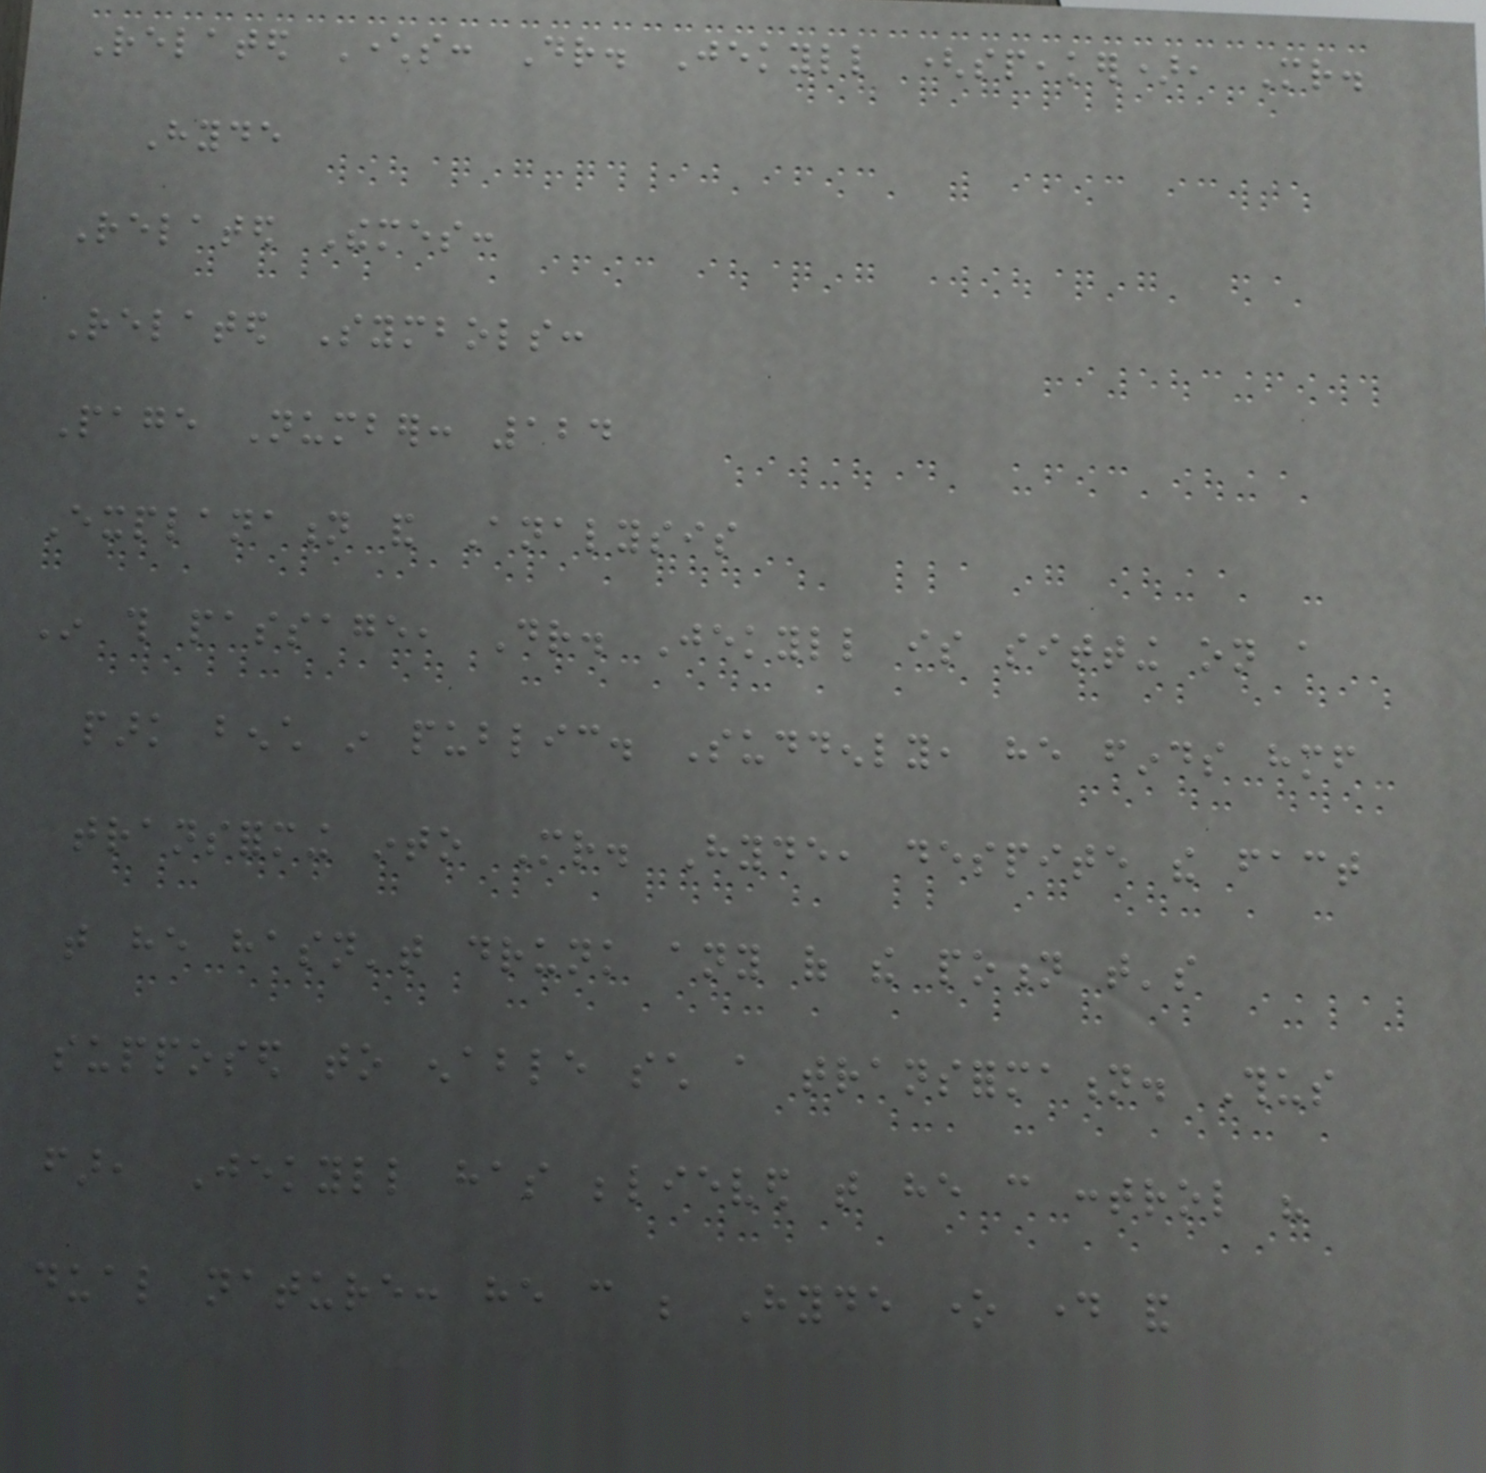Related Characters: Dr. Jekyll (speaker), Mr.
Hyde
Related Themes:
Related Symbols:
Page Number: 124
Explanation and Analysis
In this passage, Dr. Jekyll is sitting on a
park bench in public. Suddenly, he finds himself
transforming into Mr. Hyde, despite the fact
that he hasn't drunk any of the potion that's
supposed to enable such a transformation. Thus
far, Jekyll has believed that he can control his
dual nature: he can be Hyde one day and
